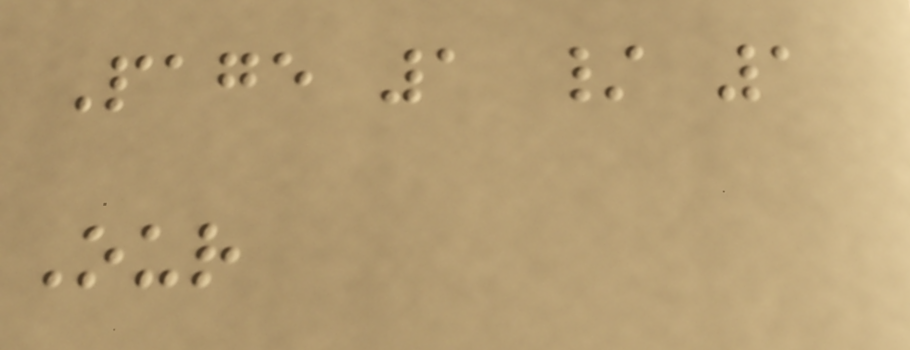Page 1 / 1
Our
